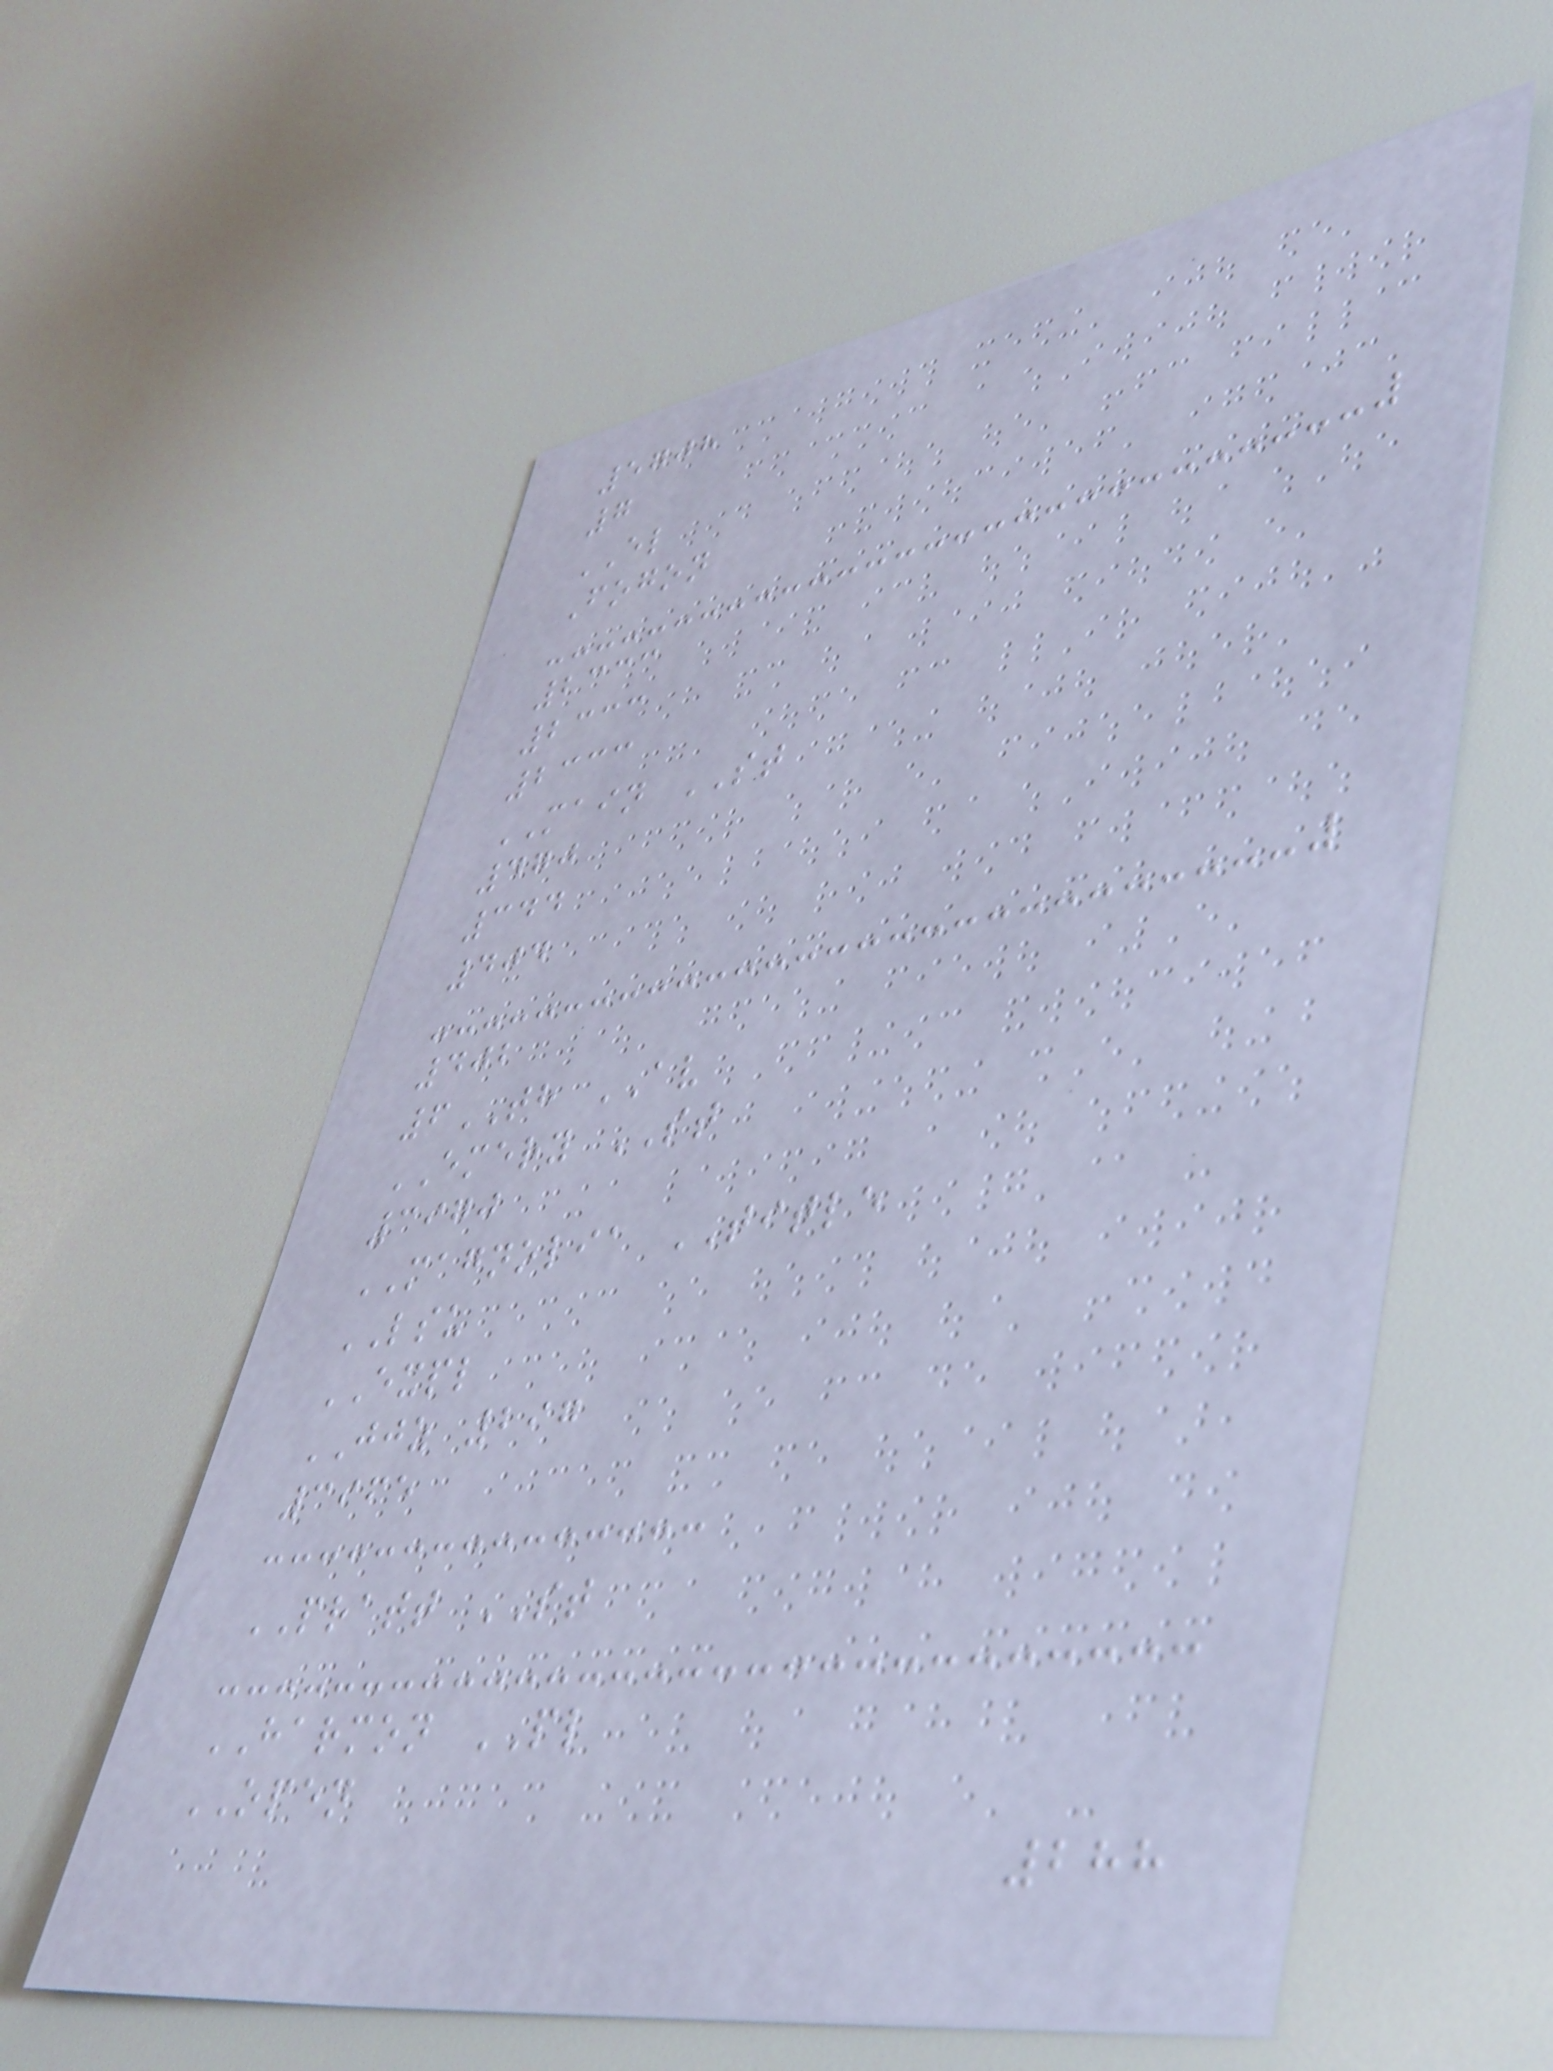5708
7
EL
Fogon
2333
2333
2333
MAIN ST
470
344
404
402
6TH AV
EMERY ST
3970
MAGNOLIA TITLE
LSU
EXPL
JJZ 297
3965
PRATT ST
HARMON PL
OPEN
288
